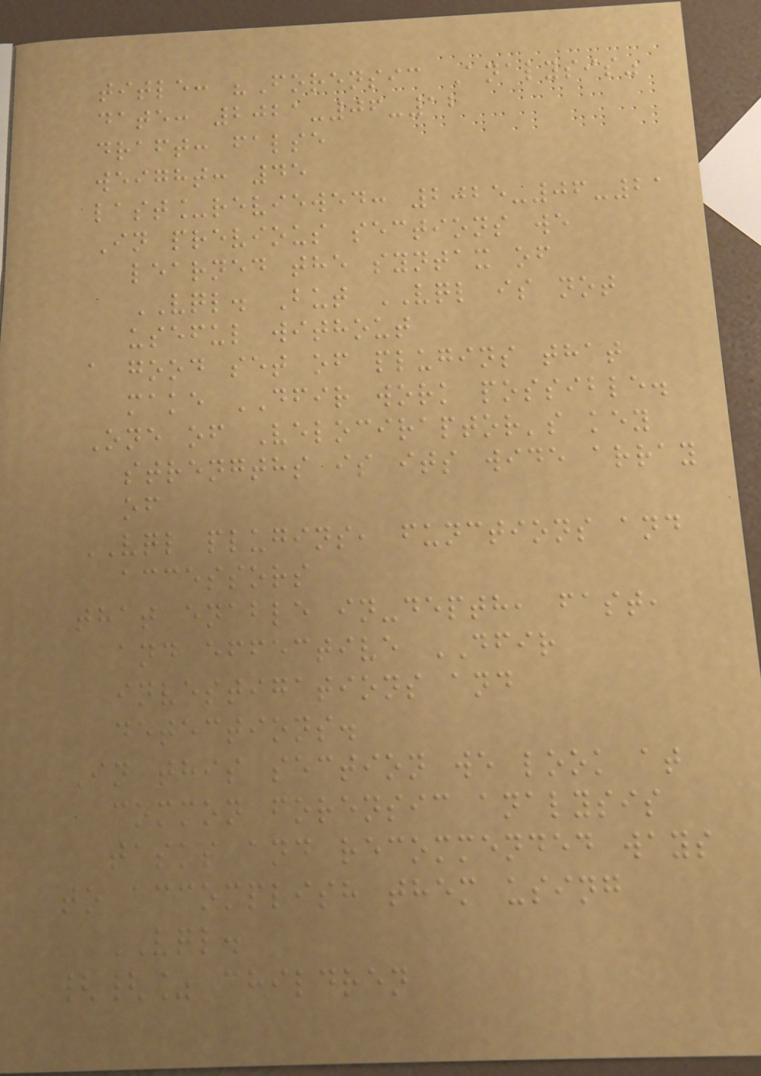title: "Forensic Analysis"
date: 2021-06-12
draft: false
weight: 45
last_reviewed: 2025-06-21
In previous sections we
learned the syntax of
VQL. But VQL is not
useful without
a good set of plugins that
make DFIR work possible.
One of Velociraptor's key
strengths is its wide array
of
VQL plugins, functions and
accessors
that enable in-depth, fast,
and effective DFIR
investigations and
detections.
In this section we look at
common forensic analysis
tasks and recommended ways
to accomplish them using
VQL.
{{% children
